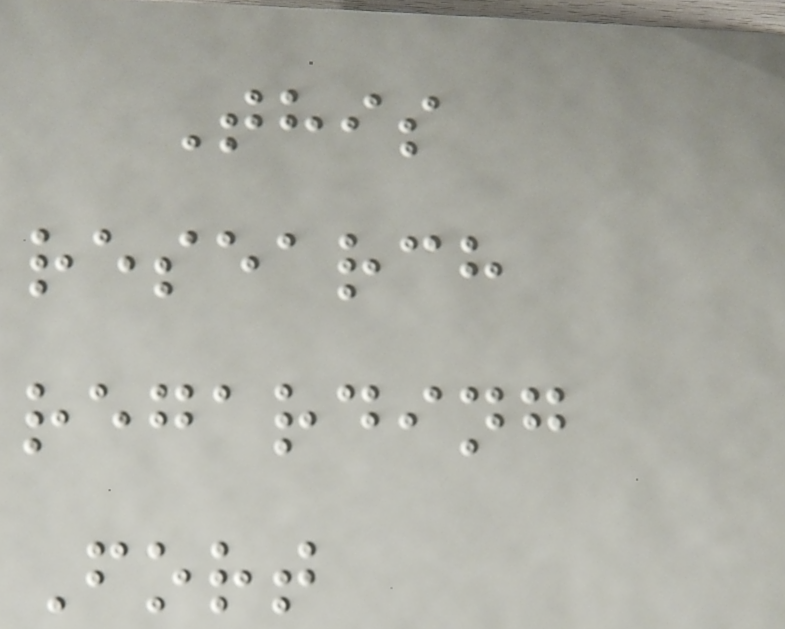This
research
regarding
Fort
